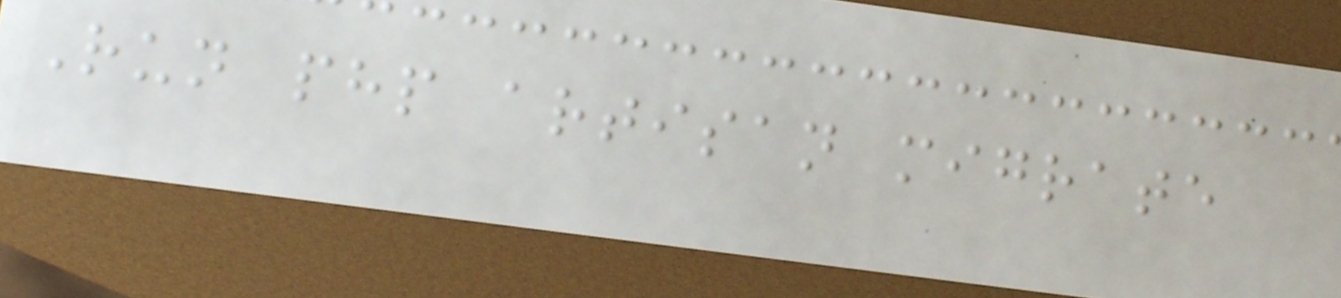Run php artisan migrate
